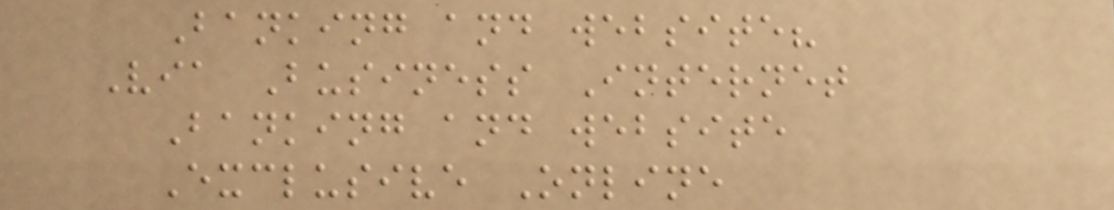Banking and website?
Via Business Internet
Banking and website
Exclusive Online
